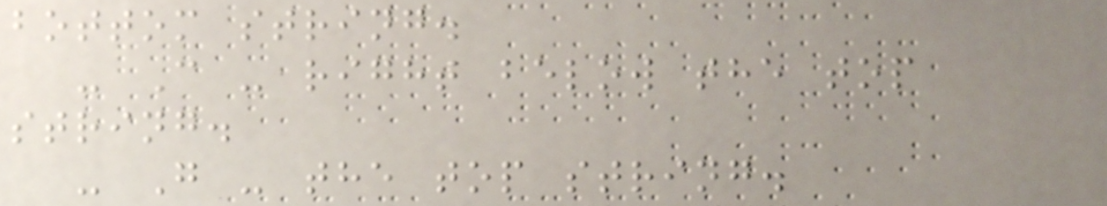bottom string.
- C - right below the top
string.
- G - the top string.
